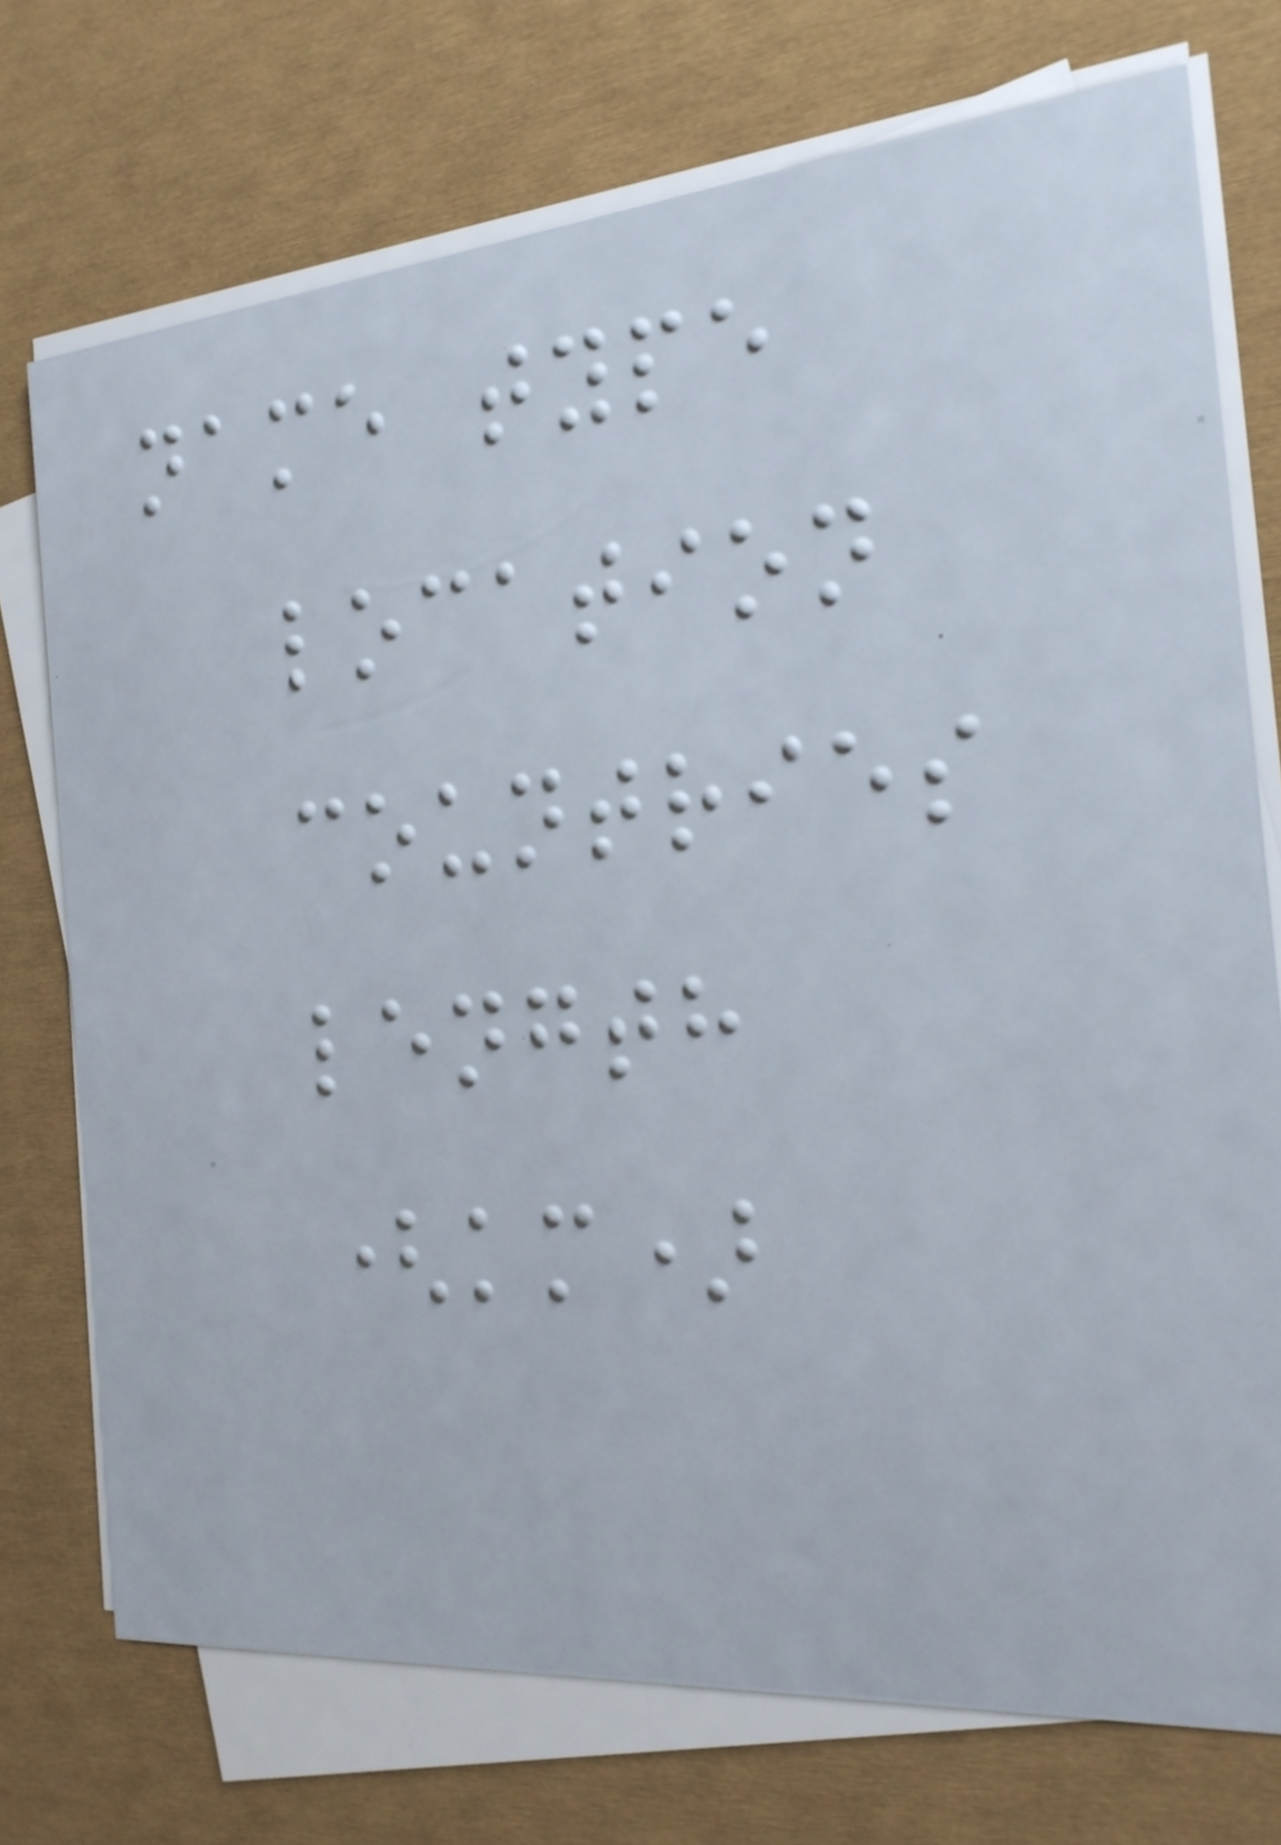name type
location
countries
length
(km)
